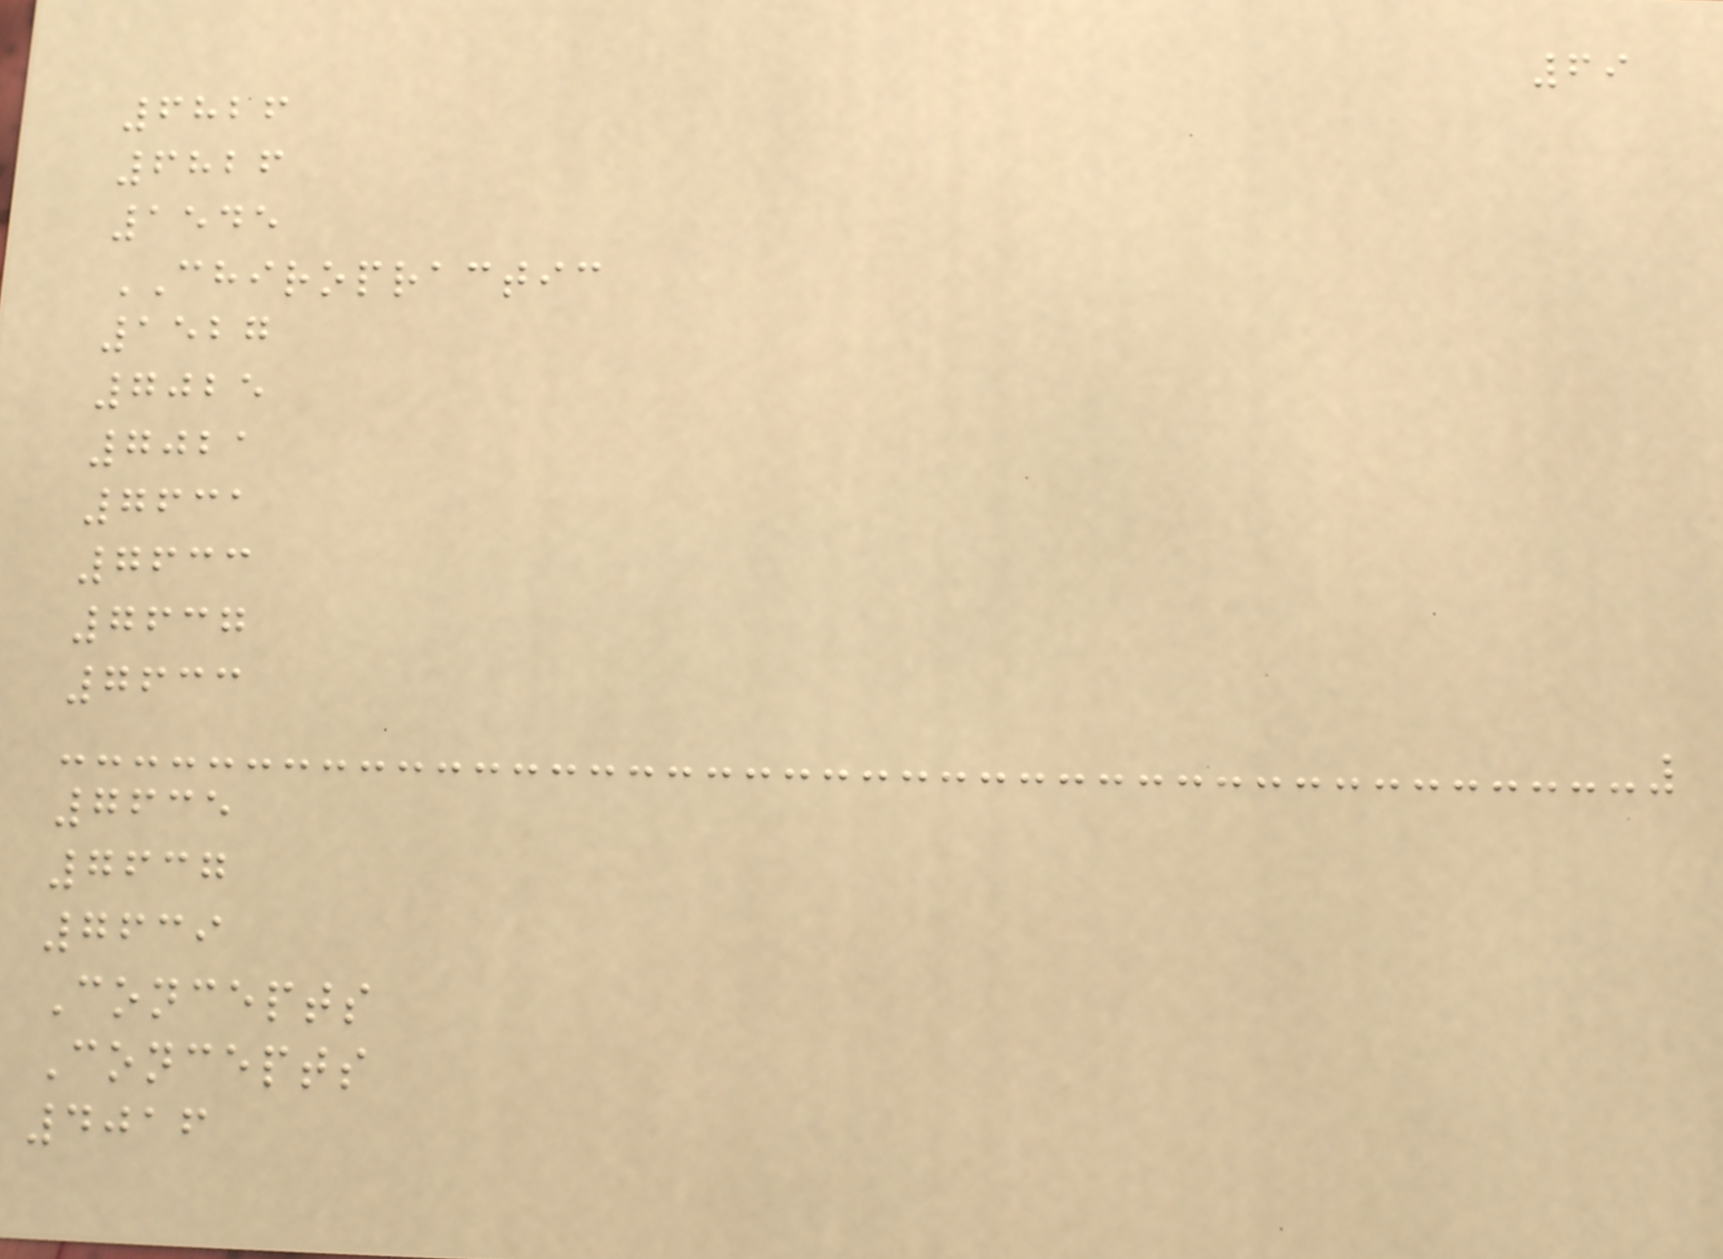69
6826
6826
1545
CHIROPRACTIC
1527
7025
7021
7631
7633
7637
7633
7635
7637
7639
Concepts
Concepts
4016
